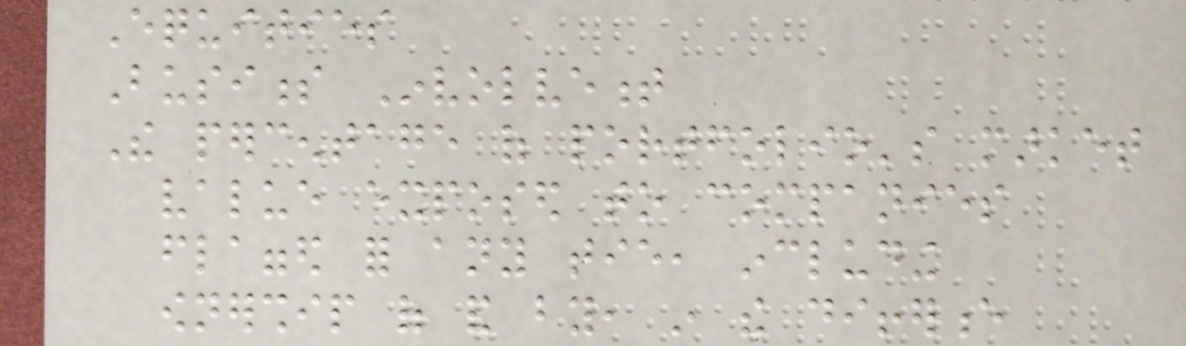Equities
Business Involvement
The percentage of portfolio's market
value exposed to companies
flagged for any tie, including
ownership of and by, in the difference
